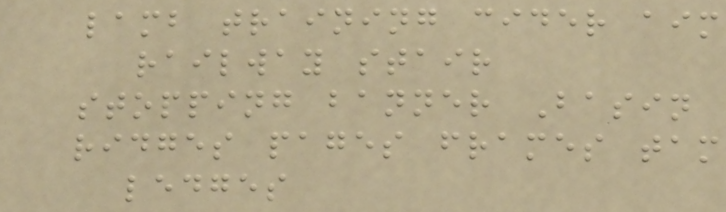lamb training cider aim
railway stair
stopping banner Basin
ridges pages frames tam
ledges
